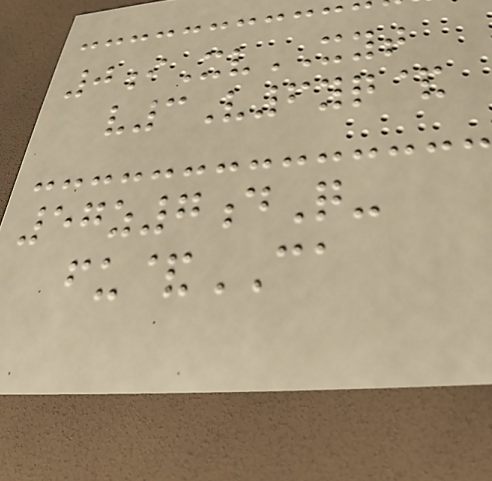0iXvXYT
v3V6yq&
57z7dQ-
fu&CA
